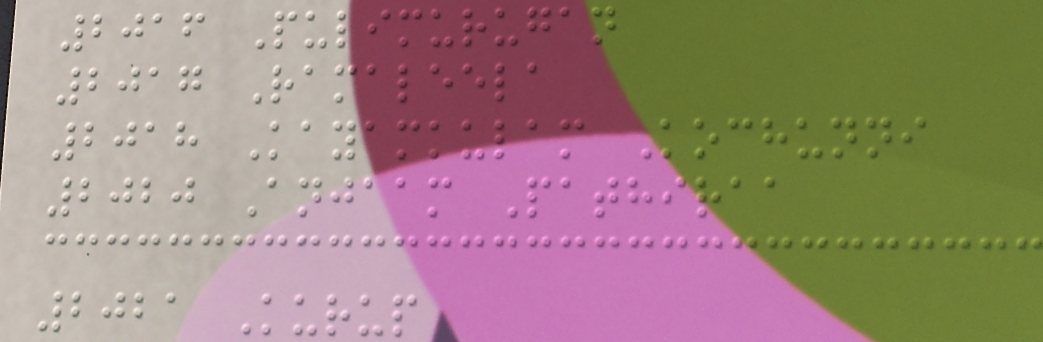2016 Pulimurugan
2017 Ramaleela
2018 Kayamkulam Kochunni
2020 Anjaam Pathiraa
2021 Kurup
